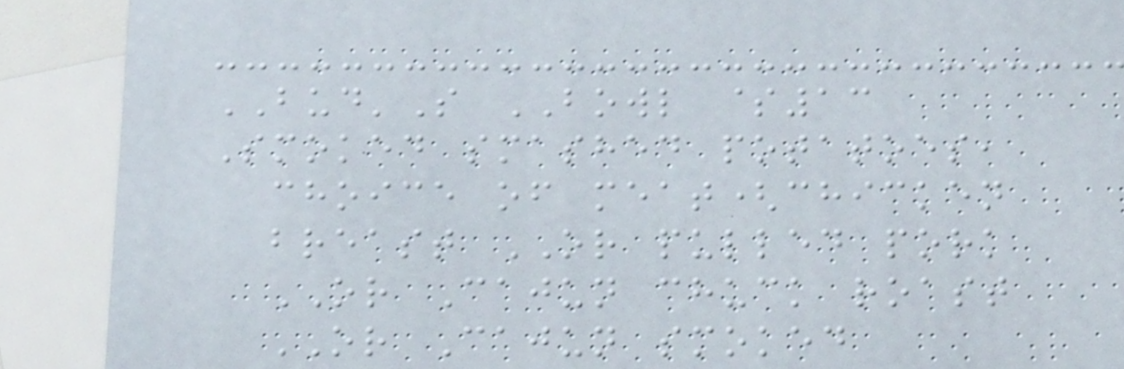BUD'S BOWL $13
Smoked smashed potatoes,
choice of meat(chicken
breast OR pulled pork
OR Cajun chuck roast
OR Cajun smoked
